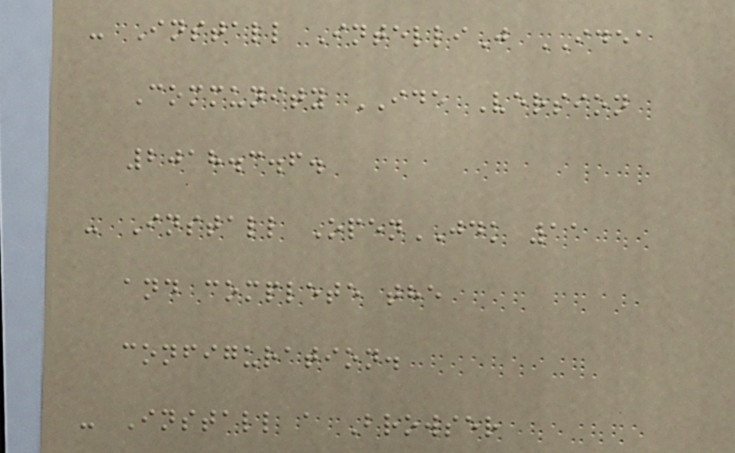- Install IntelliJ IDEA
Community IDE Version
2018.3.6.
- Install OpenJDK 11
and complete the
configuration.
- Install a Browser
